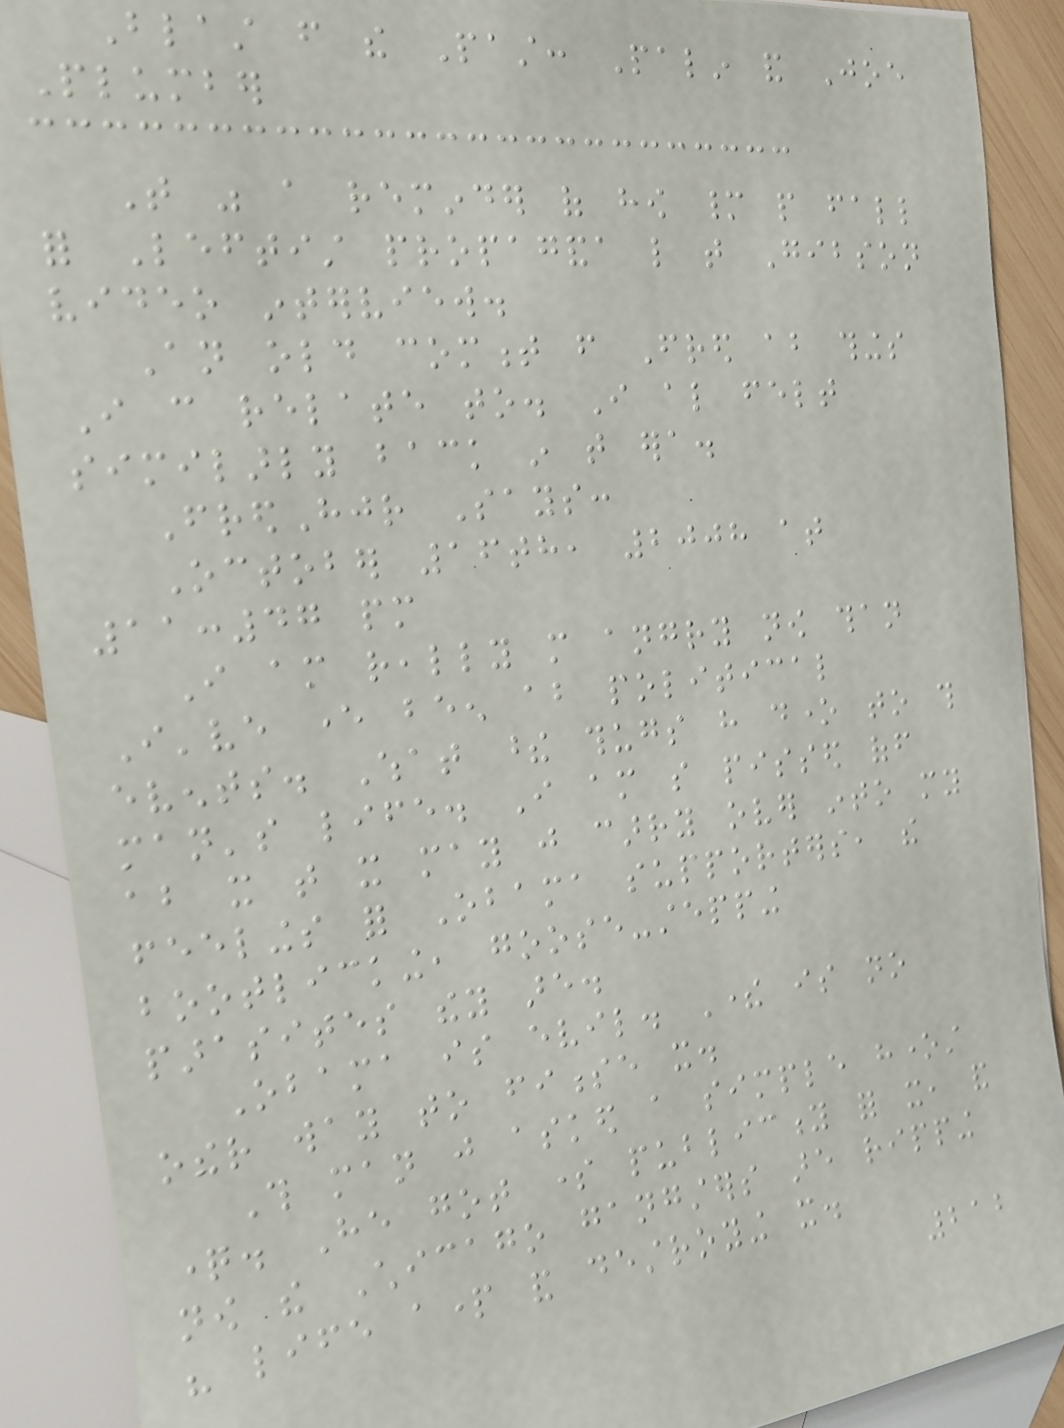Blast from the Past: Palin and Joe
Plumber
That was a reminder of how many people fall
for Leftist propaganda like that Gibson
video interview.
An old comment from Fred about things
I can relate to. I also felt
similarly back in that era.
FredHjr Says:
October 16th, 2008 at
11:47 pm
I am really more angry now than
I've ever been about political
events. What these thugs have done to this
man's life. I am so pissed off
about it that it may just carry over into my
feelings for Obama supporters, the
bootlicking, goose-stepping
parasites they are.
Obama is evil. There is no
other way to finesse it.
This man just asked a simple honest
question. He got some publicity for it, and
now the Chicago gangsters are ripping
his life apart and destroying it.
212
